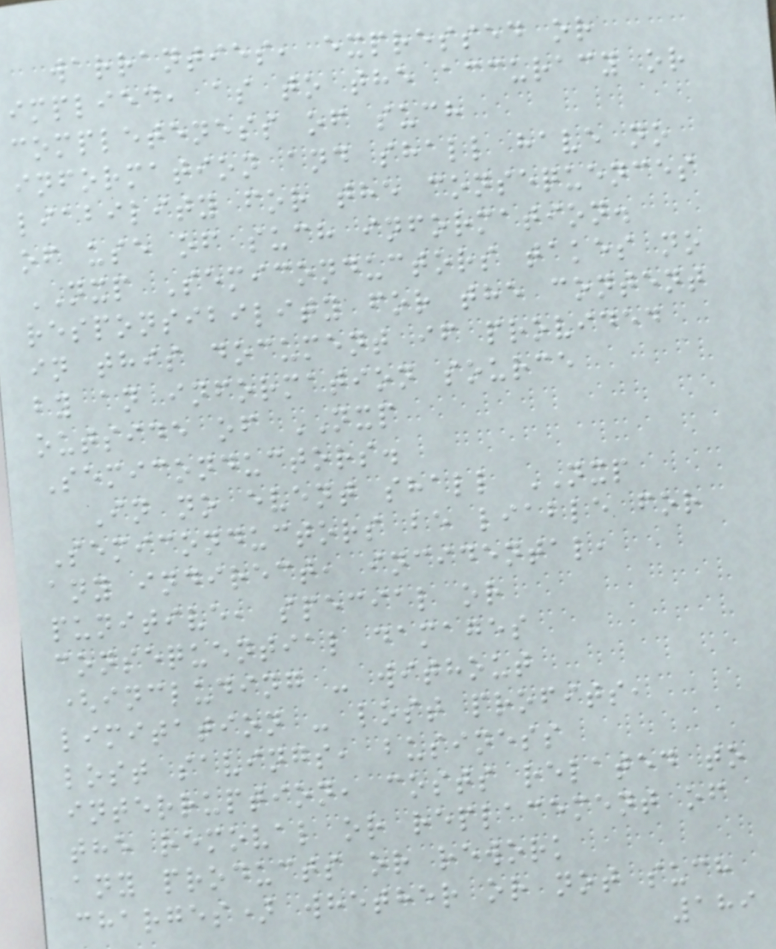warranties, expressed or
implied, as to the accuracy or
completeness of such
information and shall have no
liability for the consequences
of use of such information.
NXP Semiconductors takes no
responsibility for the content
in this document if provided
by an information source
outside of NXP
Semiconductors.
In no event shall NXP
Semiconductors be liable for
any indirect, incidental,
punitive, special or
consequential damages
(including - without
limitation - lost profits,
lost savings, business
interruption, costs related to
the removal or replacement of
any products or rework
charges) whether or not such
189
